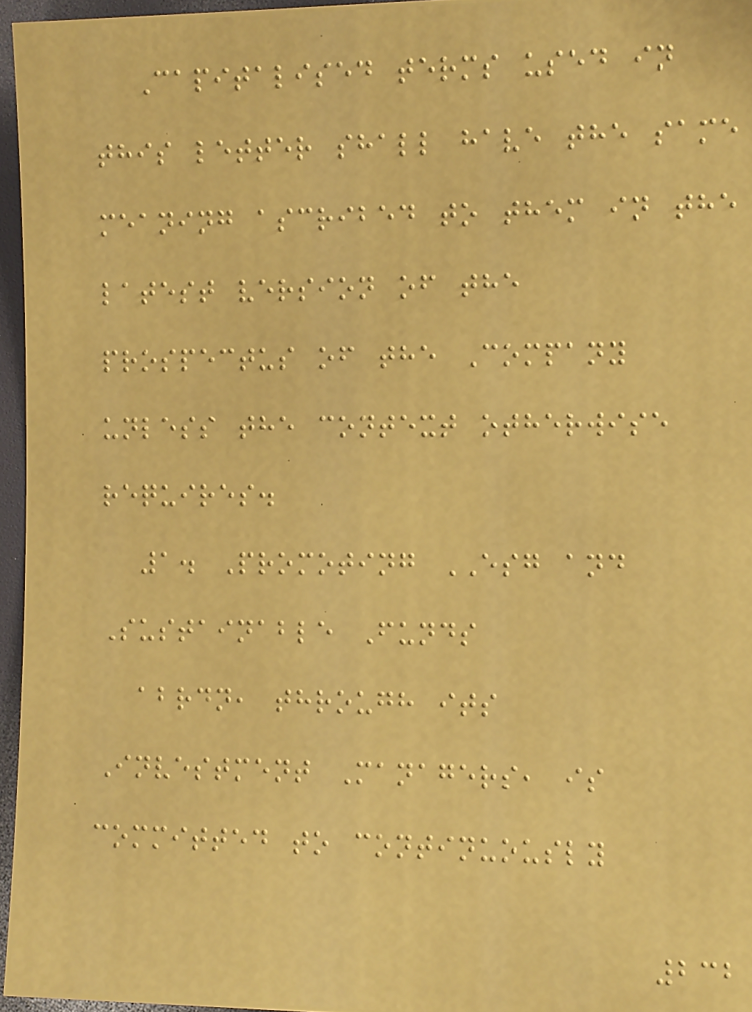Capitalised terms used in
this letter shall have the same
meaning ascribed to them in the
latest version of the
prospectus of the Company
unless the context otherwise
requires.
1. Promoting ESG and
Sustainable Funds
abrdn, through its
Investment Managers, is
committed to continuously
232
